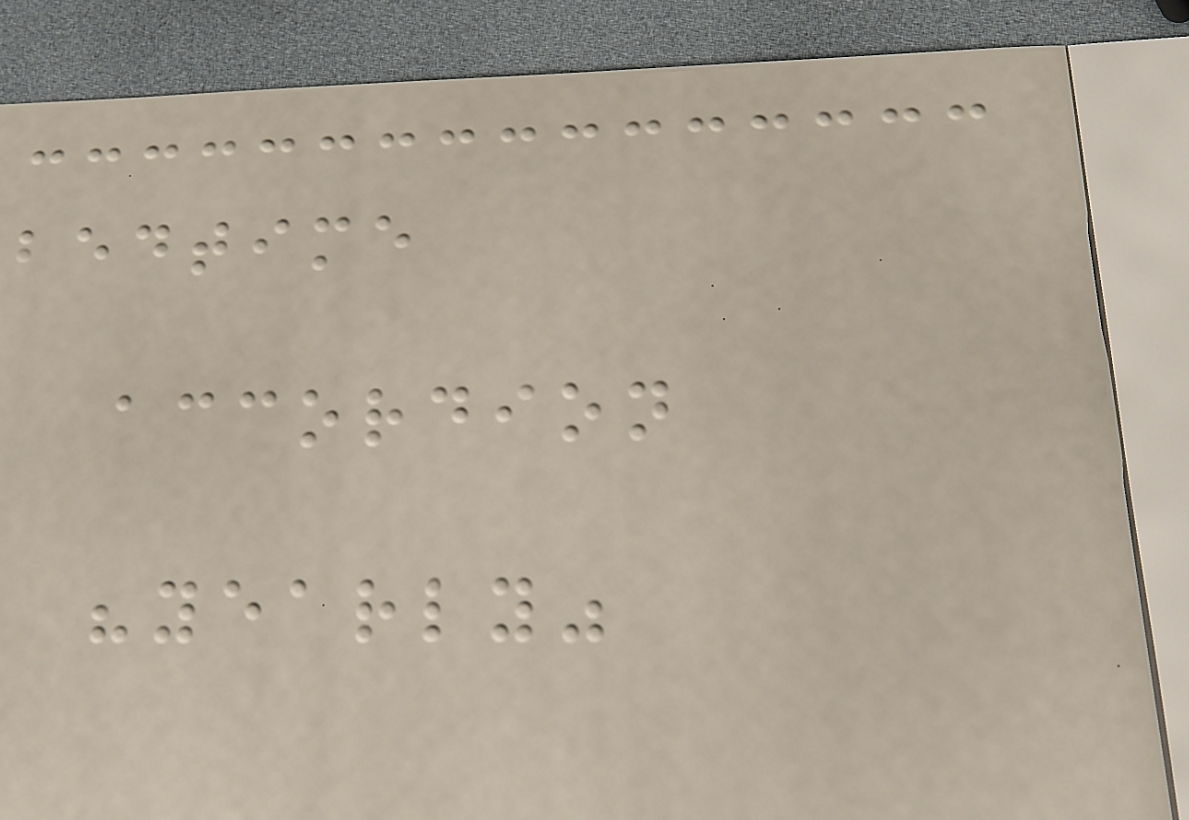bedtime
accordion
"yearly"
